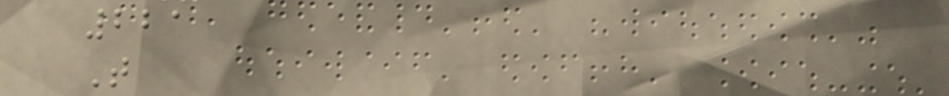221
T
